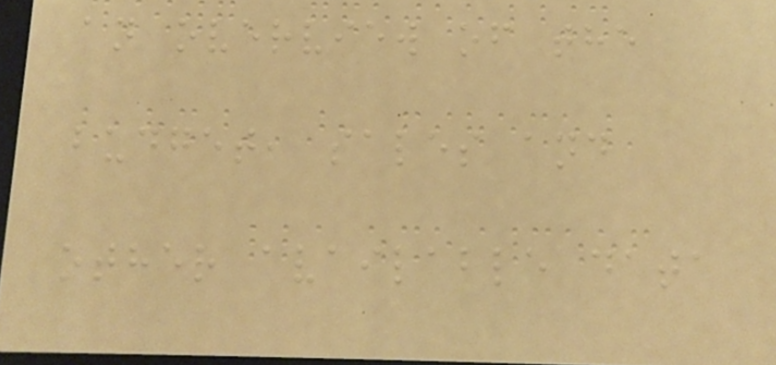an overview of the
budget, sales and
other available data
